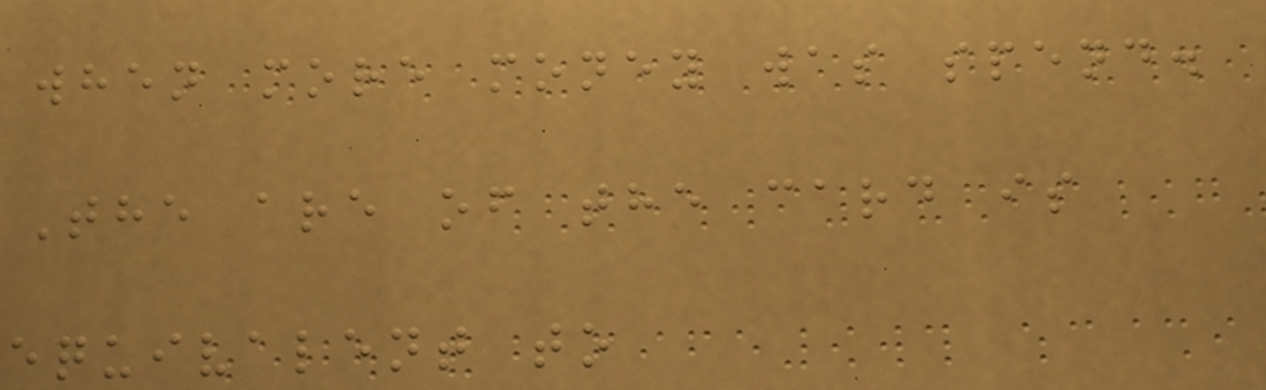when more money was spend.
The are of the card is
equivalent to
